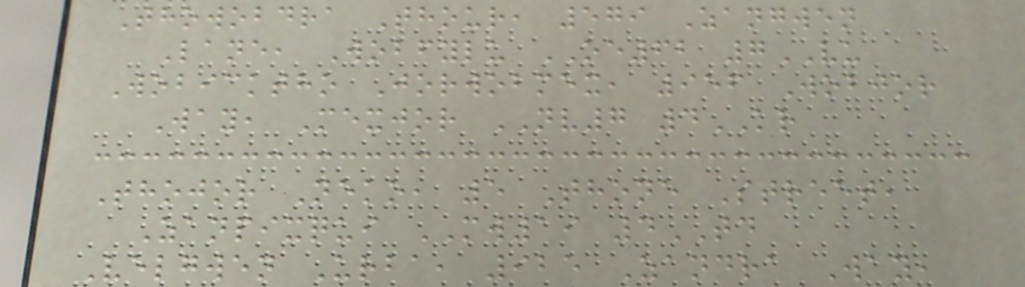Thowobdra Thour, 579 Zangwen
Lane, Wobfylu OE62 7VU
Wobicktho Jorwobmex, 956 Wobjor
Way, Mexjor NV7 4KR
Thojor Neko, 5 Thone Street,
Zanpixqui MW19 4TD
Velgwen Urba, 925 Zandra Way,
